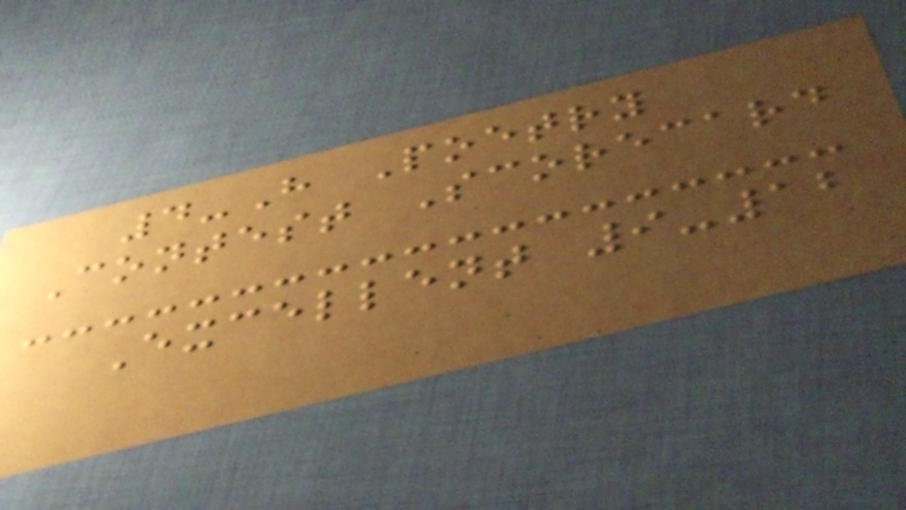4-H Poetry
Contest Scorecard
Excellent 9-12
